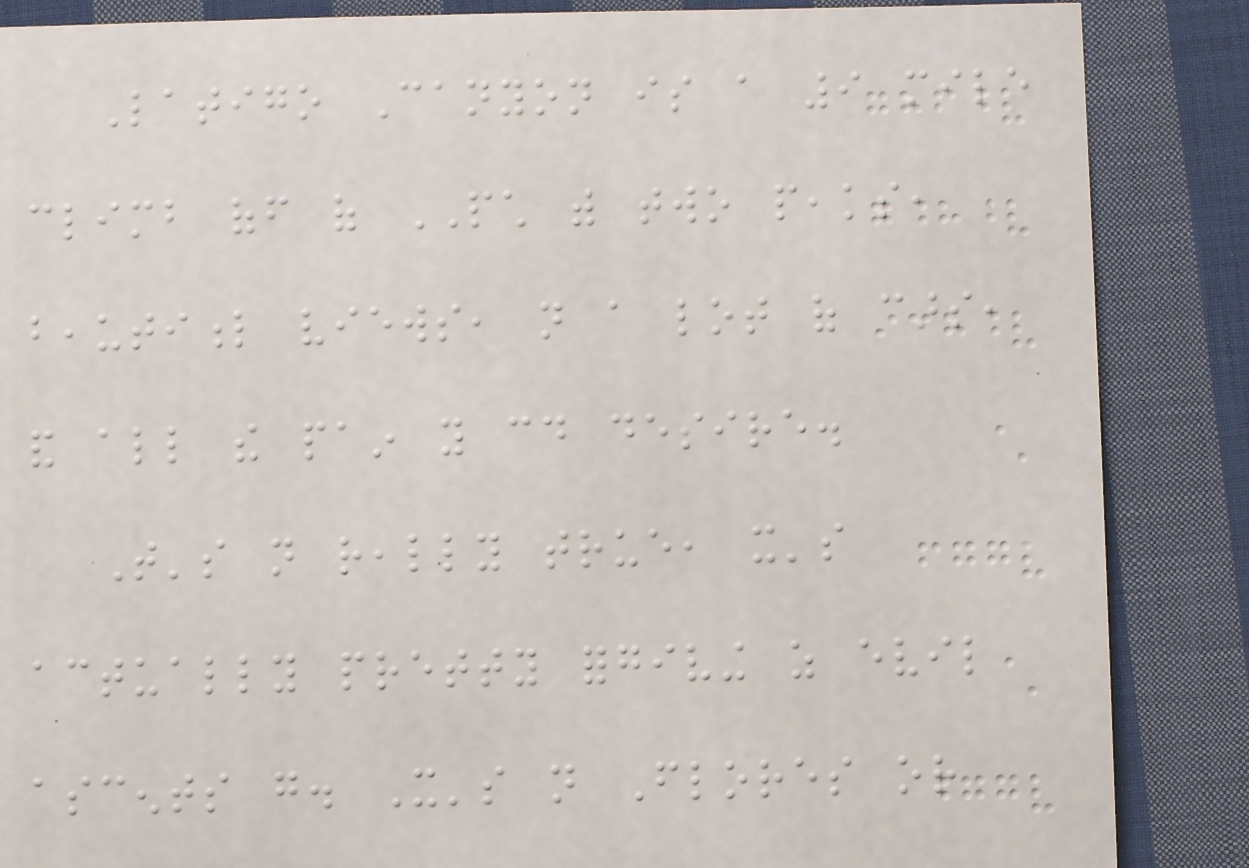Latigo Canyon is a 9 mile
climb off of PCH with two peaks,
beautiful views, not a lot of cars,
and all the pain you could desire.
That's not really true, it's
actually pretty forgiving as evil
ascents go. It's not Flores or
